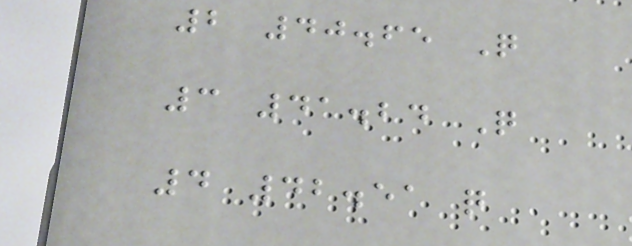2 40.65 Q
3 41.24 Q
4 42.51 q
